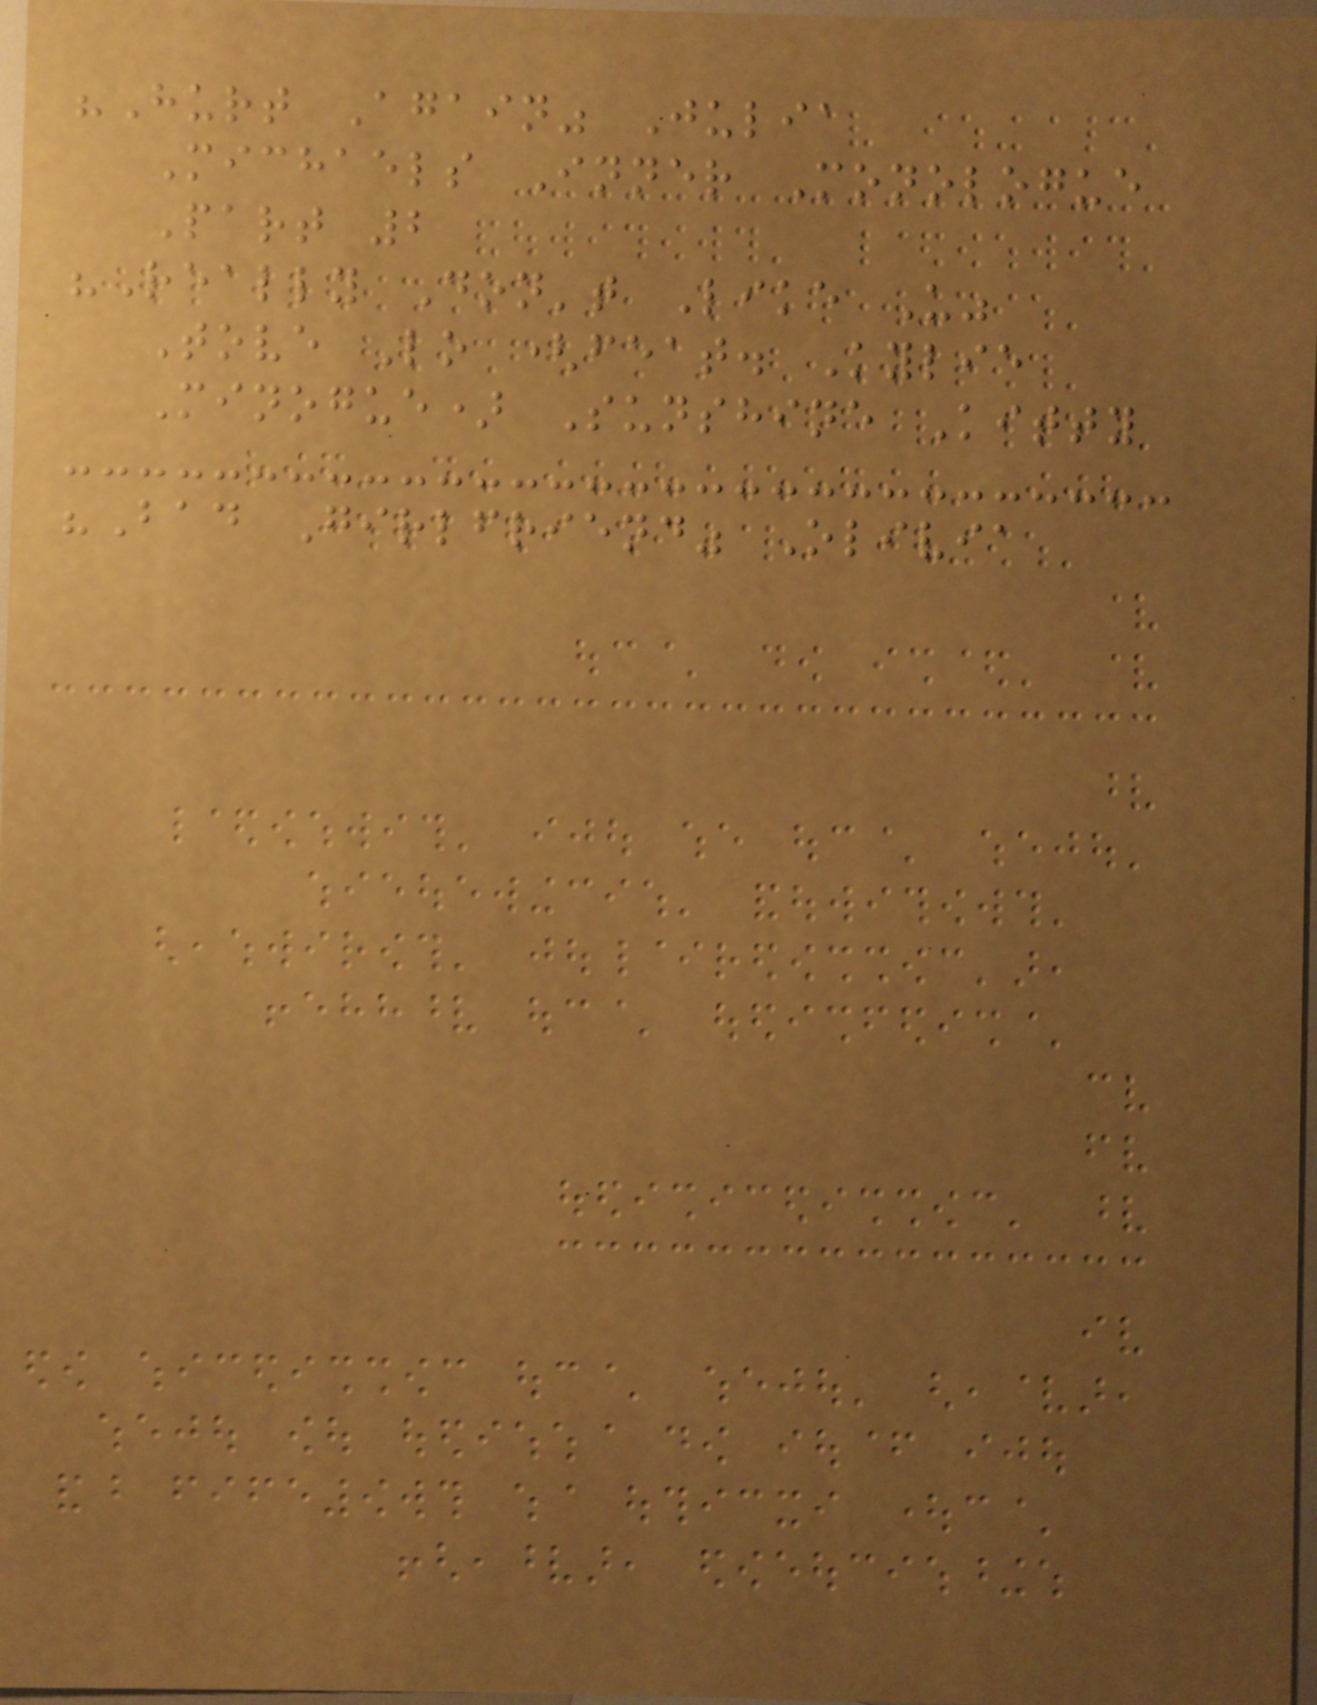"Hurt Again" Julia
Michaels Inner Monologue
Part 2
"Really Don't Like U"
Tove Lo (feat. Kylie
Minogue) Sunshine Kitty
"Bad Girlfriend" Olivia
